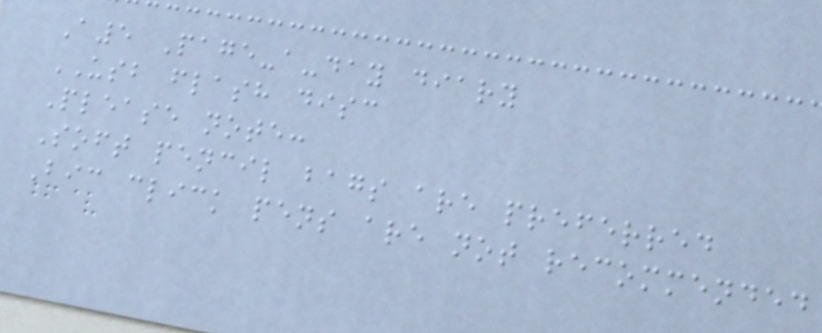A5 Page-a-day diary
USB flash disc
Please note:
Soft pencil bags are preferred
Bic click pens are not recommended
